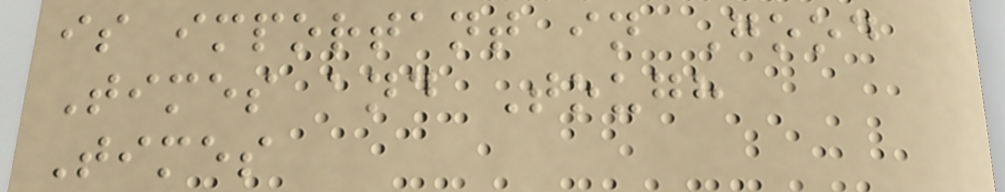is important in Good
Times and Tough
Times
